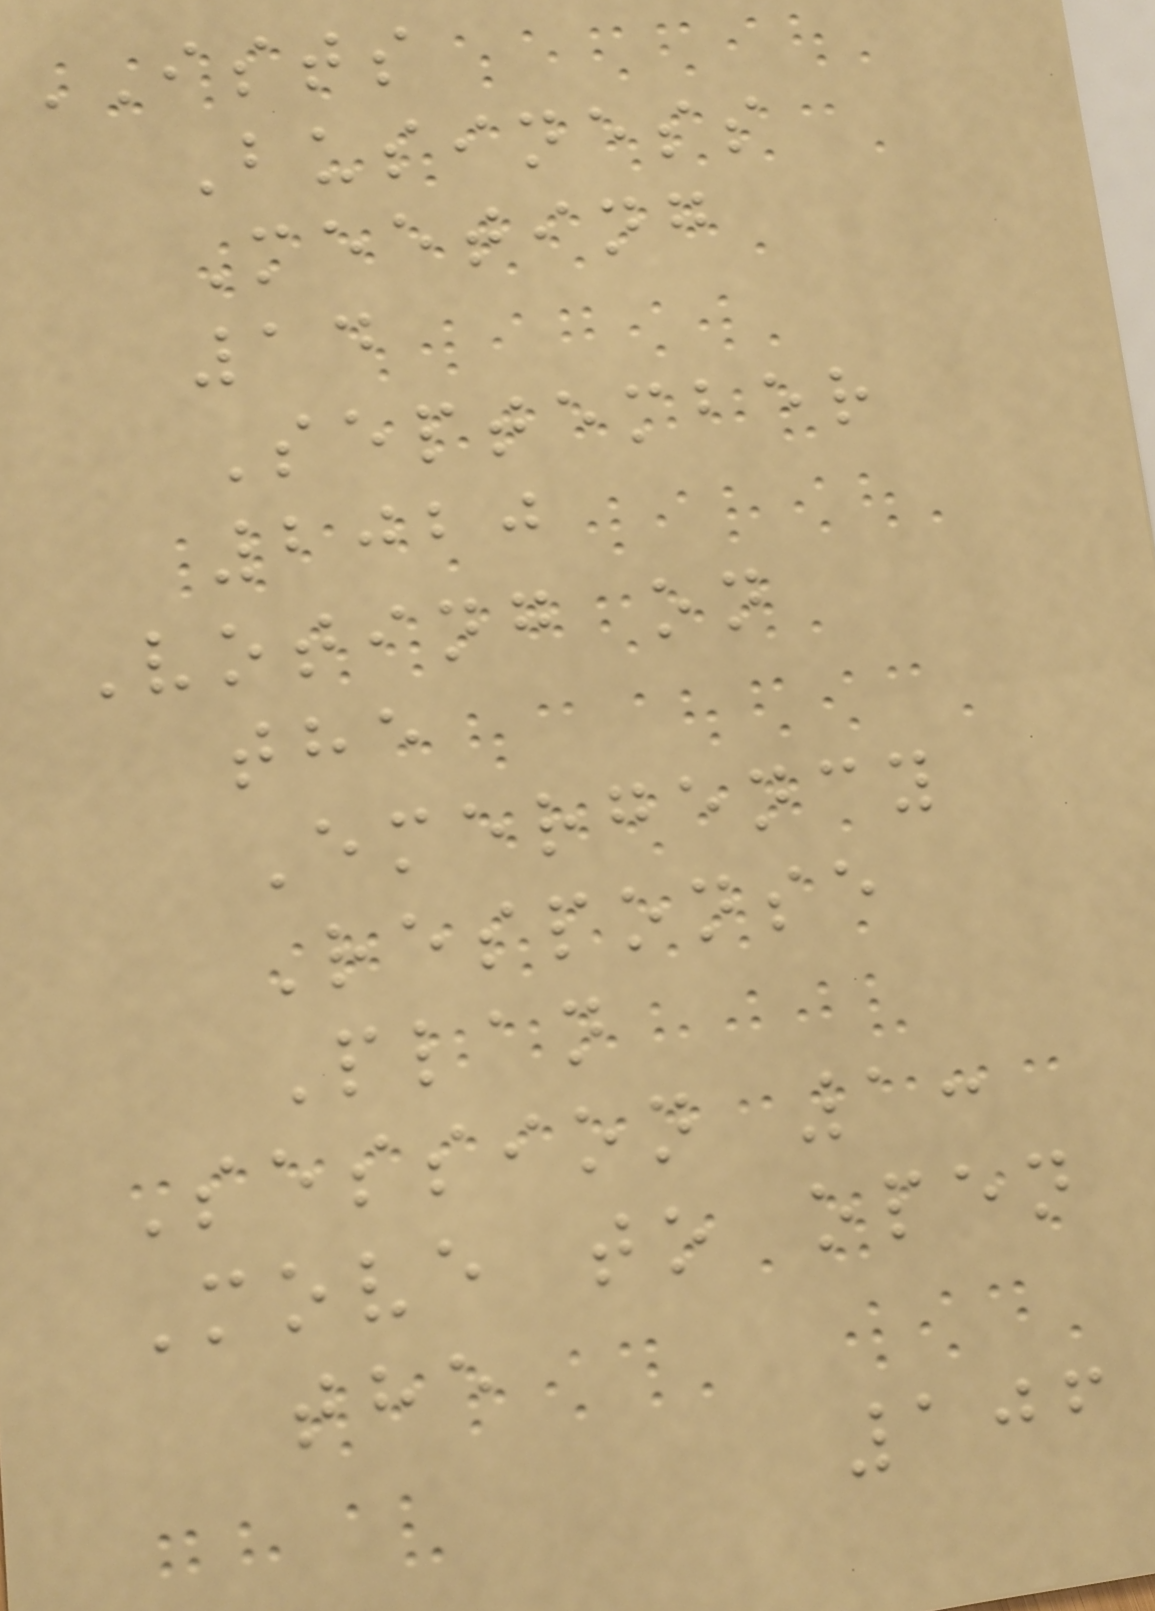ISTS
Business
Meeting
14
September
2020
Voting on
the
Emergency
Response
Plan
Session 1:
Move to open
the
106
